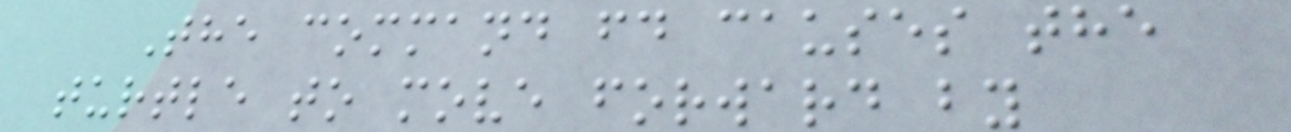The command fd causes the
turtle to move forward by
